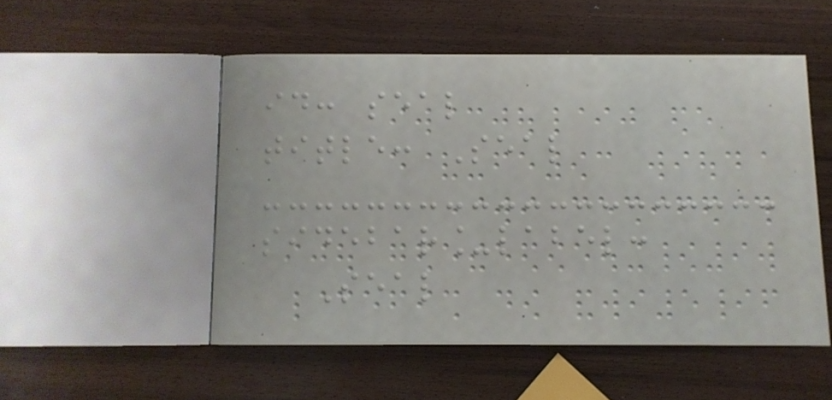id: seal
title: Seal
sidebar_label:
Seal
